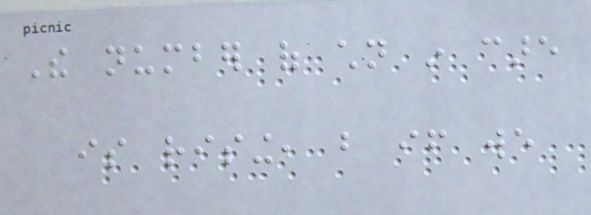The number of children in care
is rising, but if we
